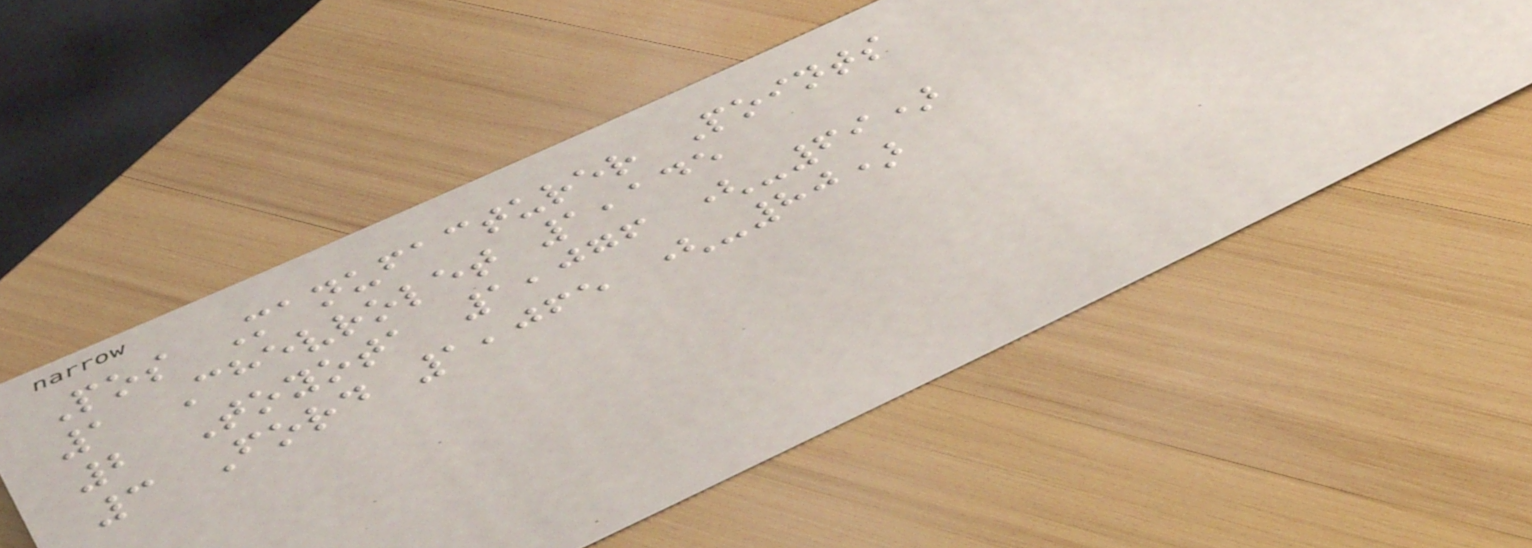Pos Manufacturer Points
1 Chevrolet 1,145
2 Toyota 1,076 (-69)
3 Ford 1,065 (-80)
